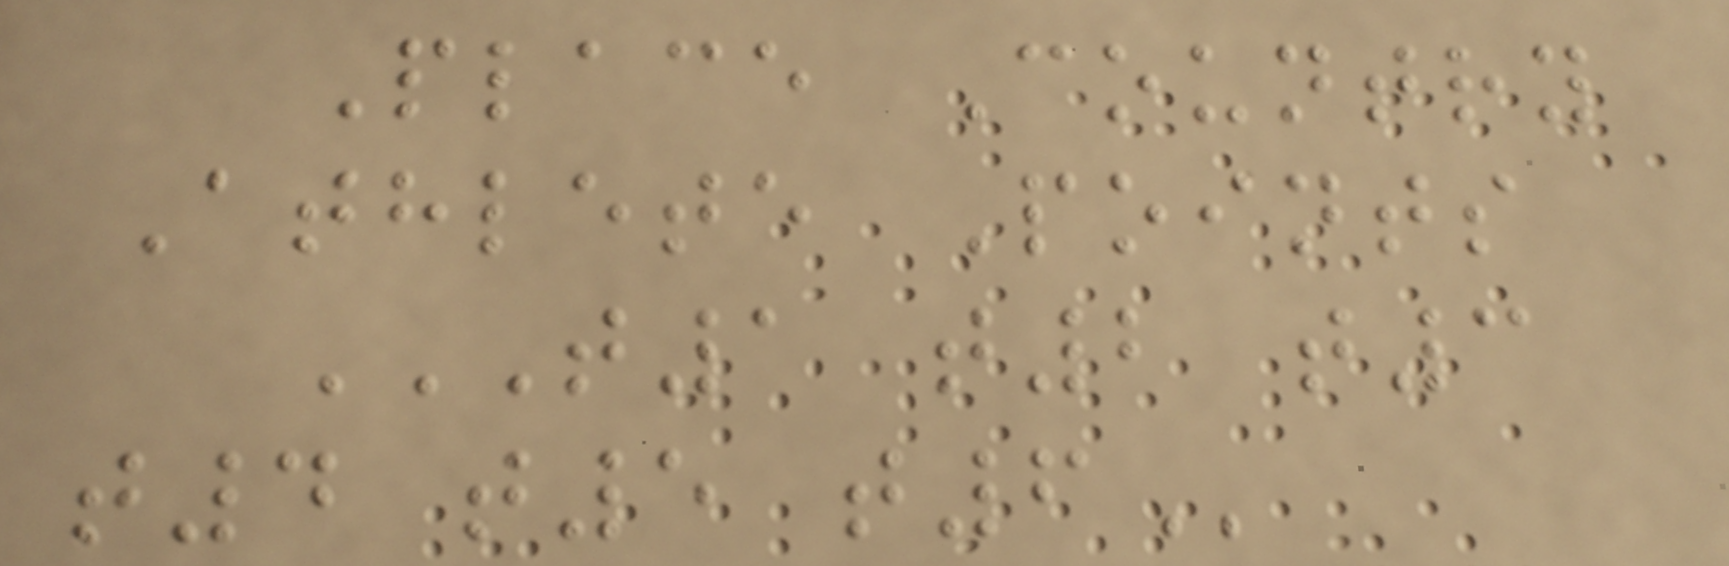Place Country
Athlete Points
T1 T2 T3
T4 T5 T6
